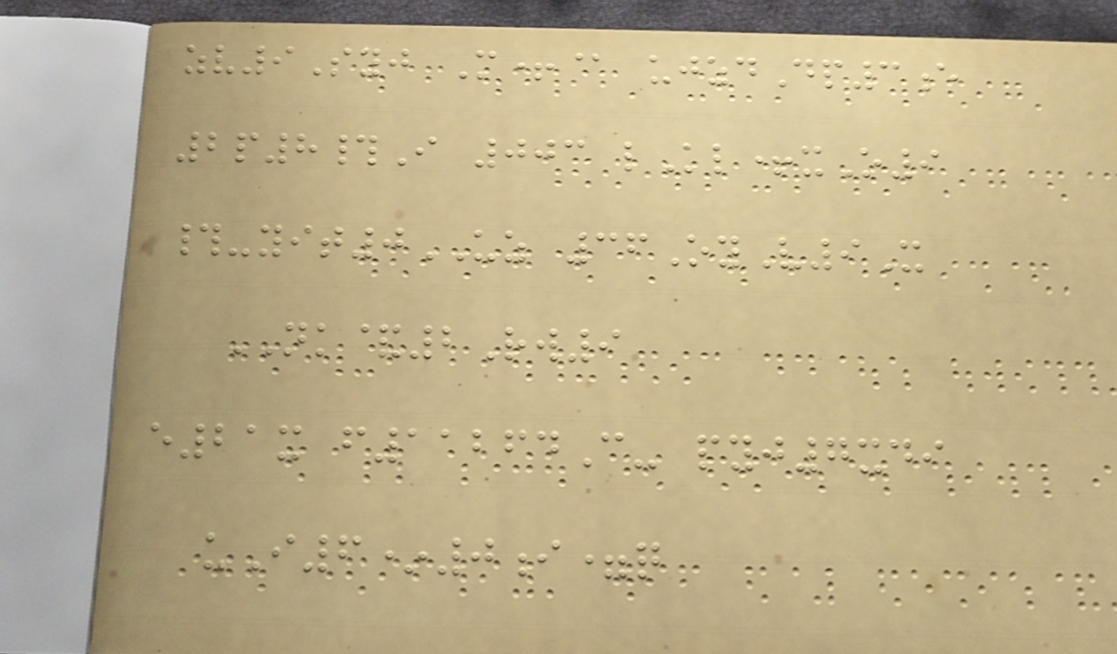zv9Syj M+@ ujzdDp3e
2p8#I 003 lKl+xO9
#-yit0UZ 36OyV9X
NK&2Rw9
e21x f11264C- pyj7xdi
uI6*0i=q
